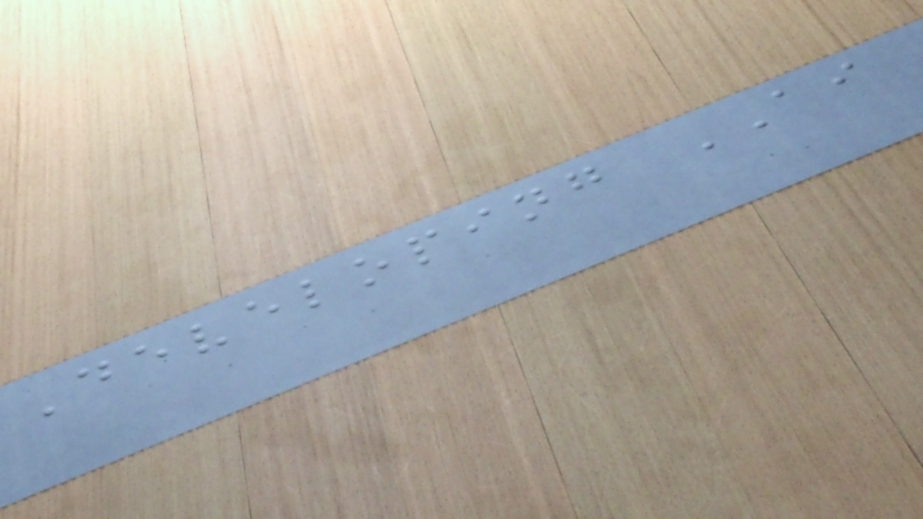Developing AI
